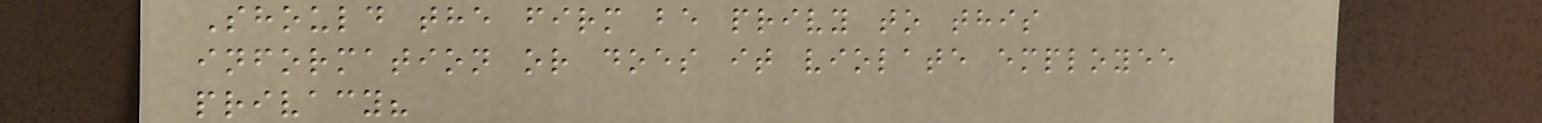Should the firm be privy to this
information or does it violate employee
privacy?
